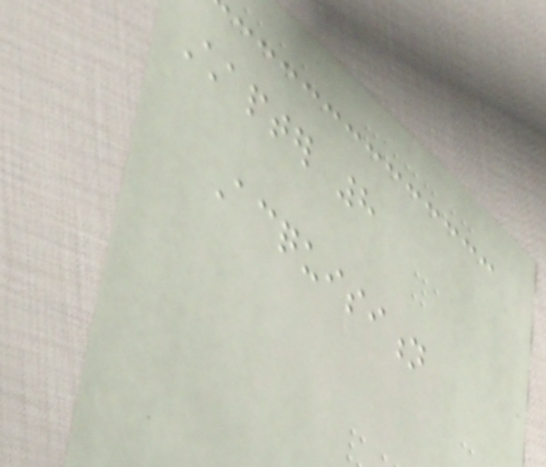Chapter 8
Acquisition
